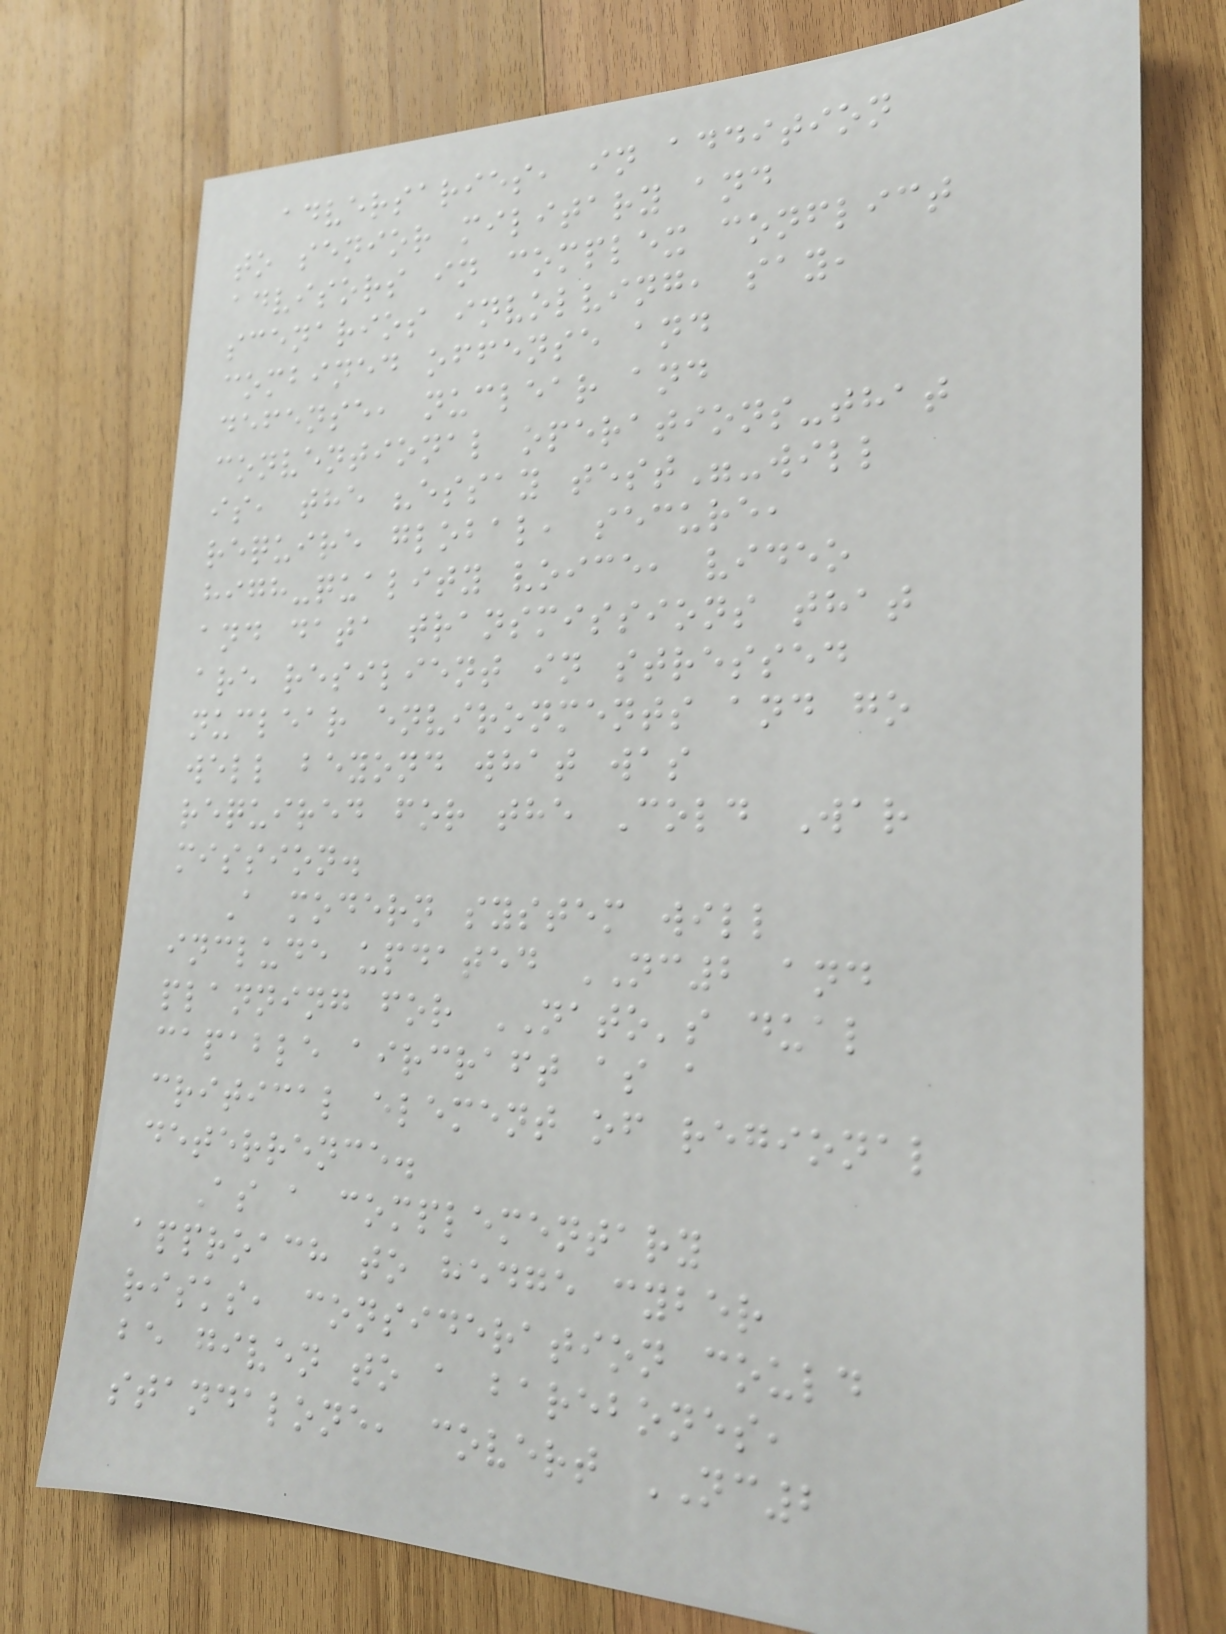adversaries, in addition
to senior military and
advisors in complex conflict
scenarios involving, say,
combined offense and
defense, nuclear and
conventional operations-that
is, the "essay test"-will
require global, secure,
high-quality voice, video
and data transmissions that
are resilient in stressed
nuclear environments and go
well beyond what was
required for the Cold War
mission.
A modern system will
include updated NC2 and
planning for NATO's dual
capable aircraft as a
critical element of regional
deterrence.
As a complementary
approach to hedge cyber
risks, consideration could
be given to a barebones,
standalone, covert NC2
